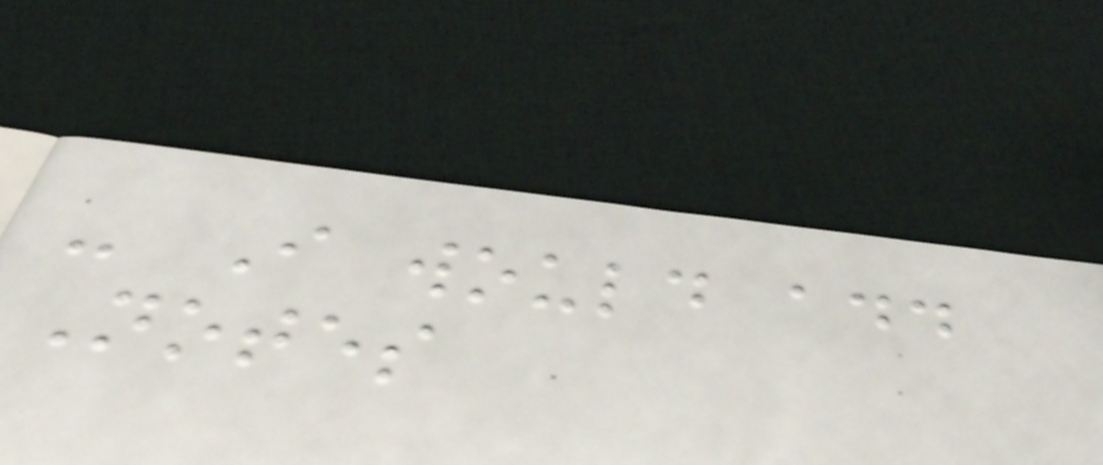- I would add
Notes
